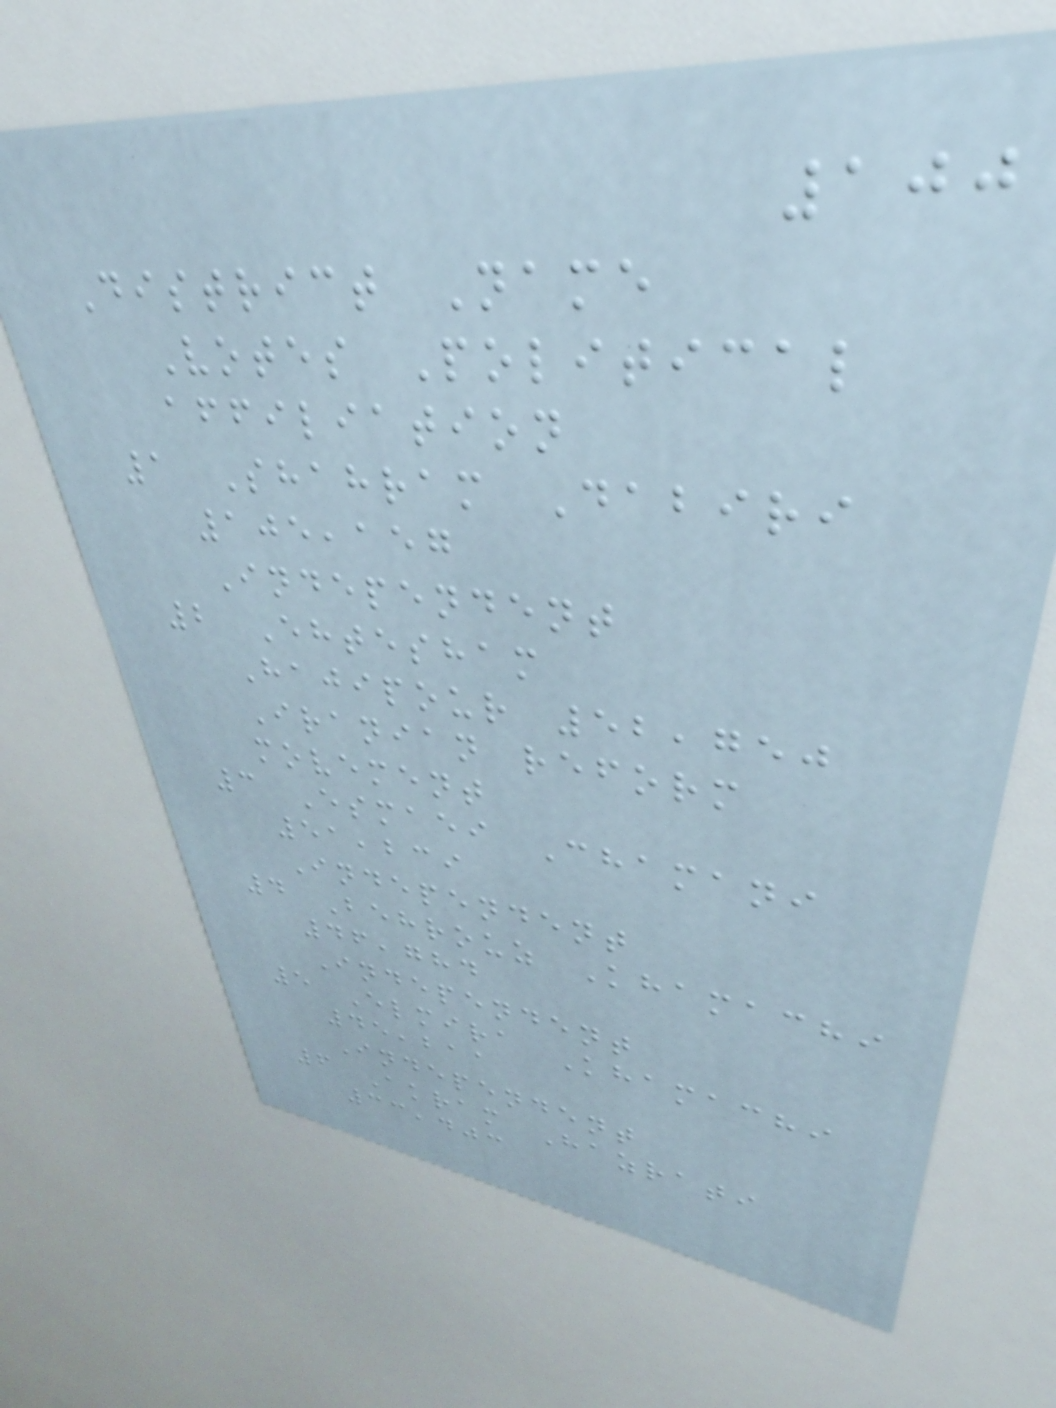100
District Name
Votes Political
affiliation
1 Shahram Dabiri
105,157
Independent
2 Ehtesham
Hajipour 52,750
Iranian reform
movement
3 Esmaei Chamani
51,239
Independent
4 Behrouz Khamachi
46,784
Independent
5 Elmira Khamachi
45,211
Independent
6 Akram Hazrati
33,403
